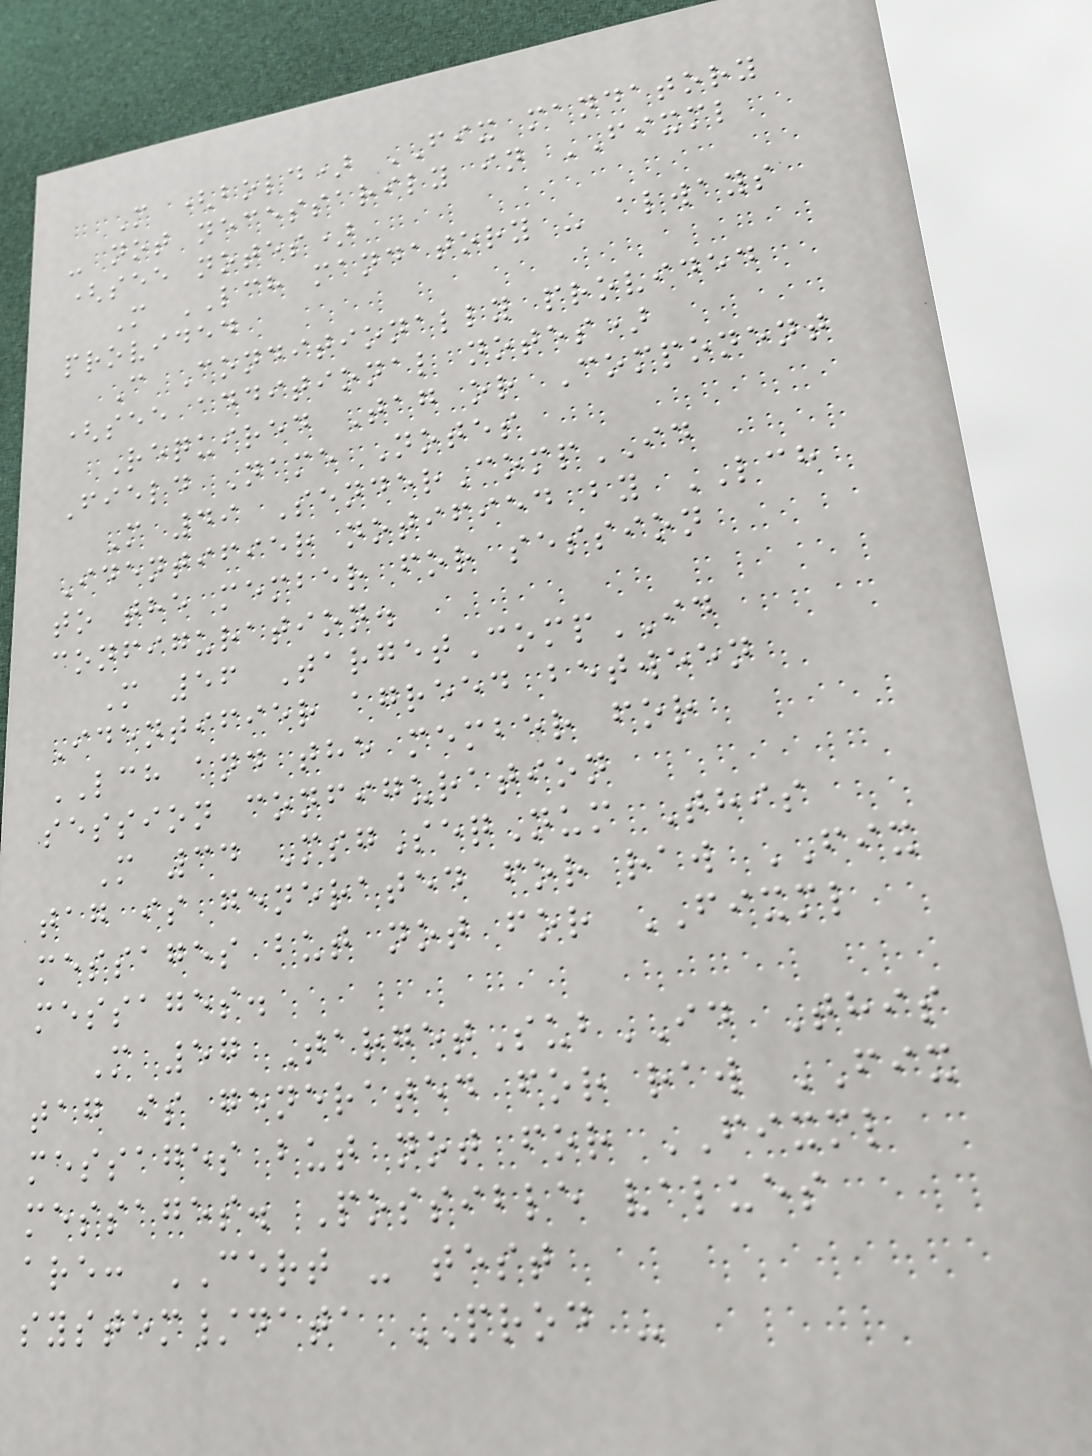M (bold) FIX mandatory
- not necessarily in FIXML
(see notes)
M LCH mandatory - always
provided
C Conditionally provided
(see additional notes)
Required Tag or Component
Field Name Notes
M 49 SenderCompID
Identifier notified by LCH
to the member for session
configuration.
M 56 TargetCompID
Identifier agreed between
LCH and the member for
session configuration
M 34 MsgSeqNum This
tag is generated for raw FIX
messages but not for FIXML
messages.
M 57 TargetSubID This
tag is generated for raw FIX
messages but not for FIXML
messages. Possible values
are: CERT - test
system/data PROD -
